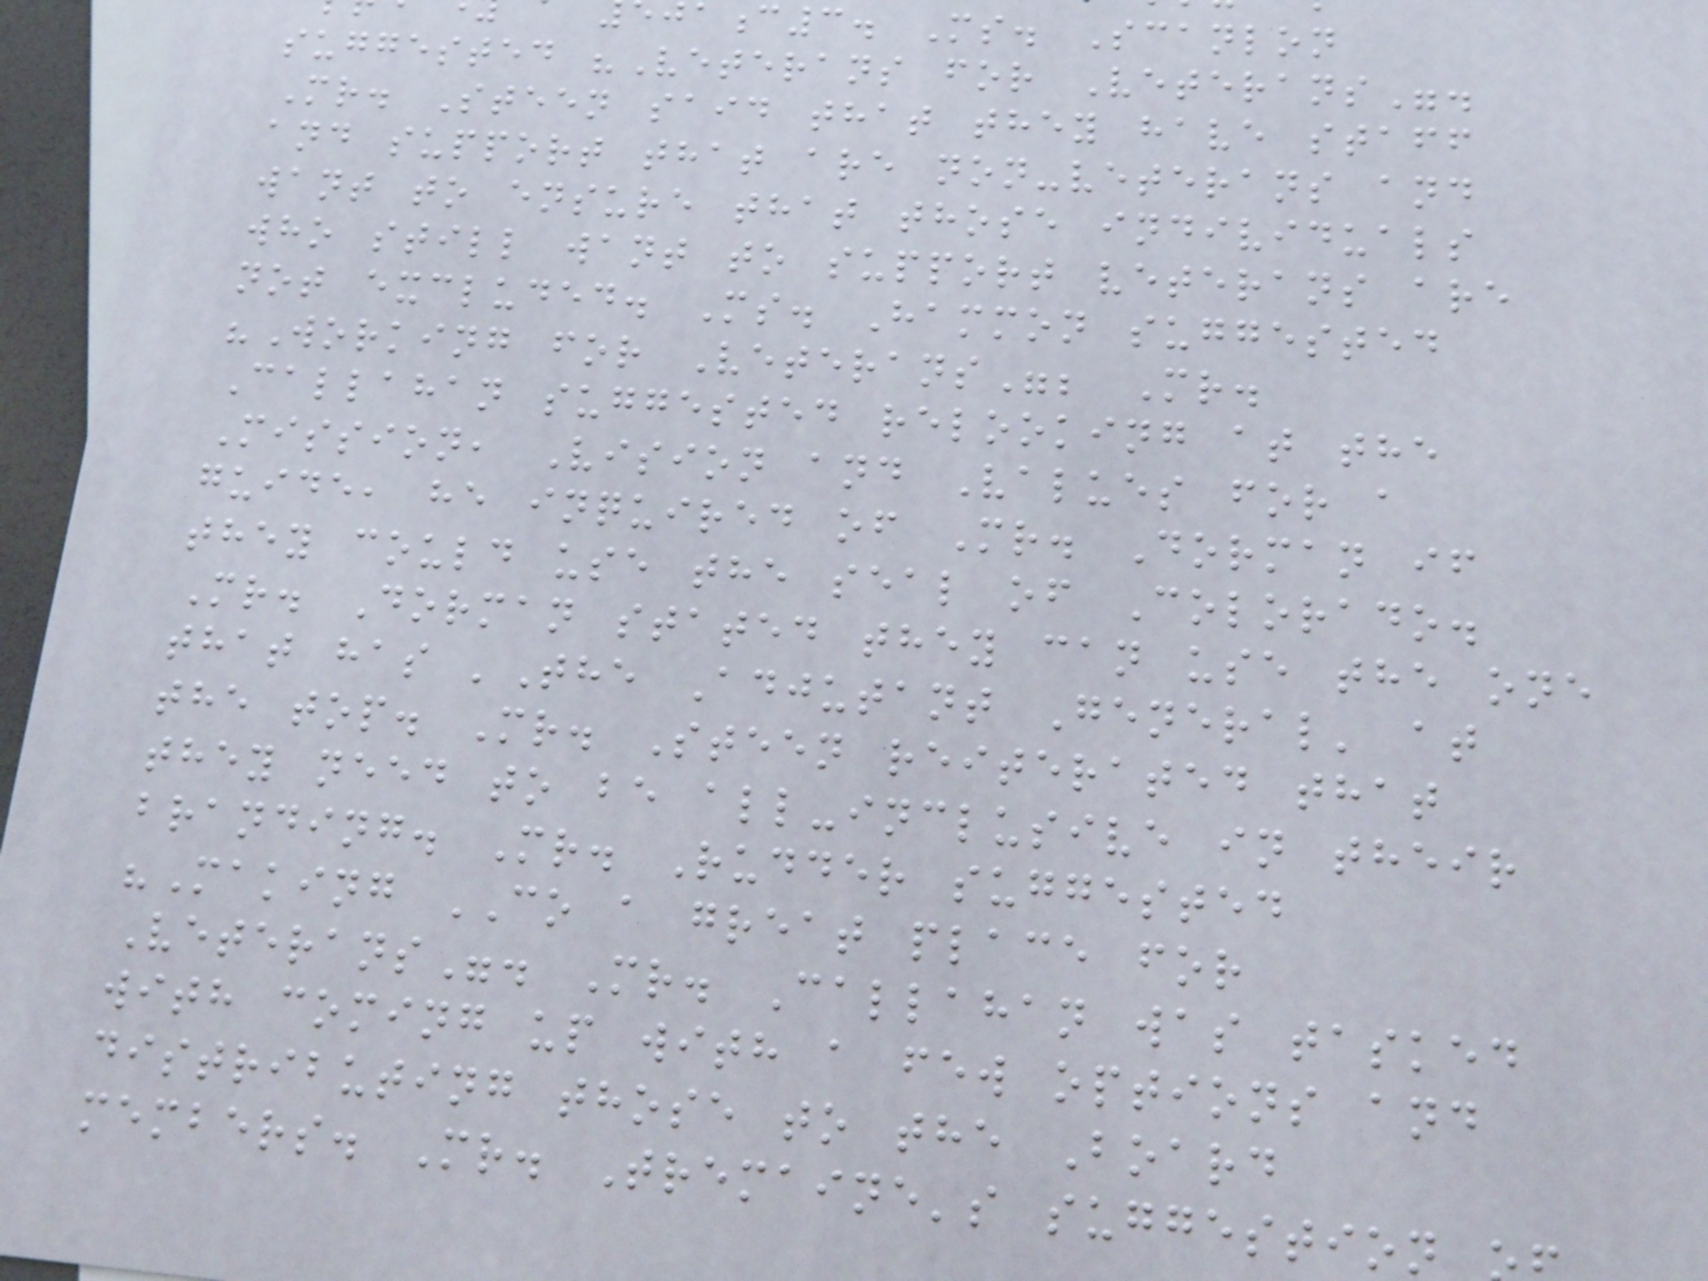c3. Ms. Scanlon
suggested "Veterans for Veterans".
Mr. Steen said that they have staff
and support that are non-veterans and
want to ensure that those individuals
who still want to support veterans are
not excluded. Ms. Hammon suggested
"Working for Veterans"; Mr.
Callahan suggested relooking at the
Mission, Vision and Values for a
guide, he inquired of Mr. Dorman if
they could use the seal of Colorado.
Mr. Dorman stated they can use the one
that has 'The Adjutant General' at
the top. Mr. Steen reiterated that
they need to be all-inclusive in their
branding. Mr. Rudder suggested
"Making CO a great place for
Veterans". Mr. Callahan was tasked
with coming up with a few options and
distributing those to the Board
members. Mr. Tremaine's suggestion
